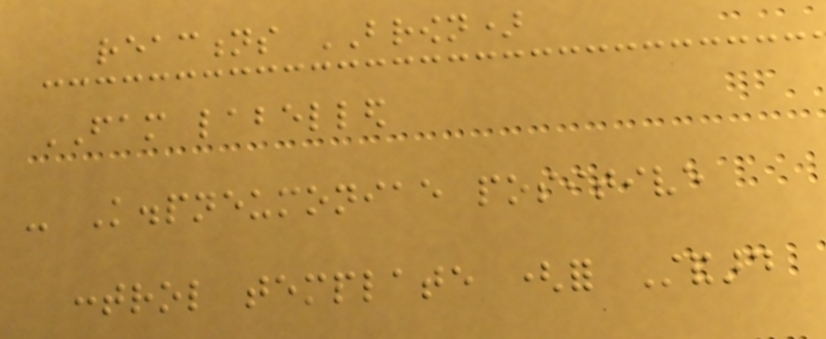reactions BROWN)
FAM labelled
- K.pneumoniae positive
control template (for Standard
